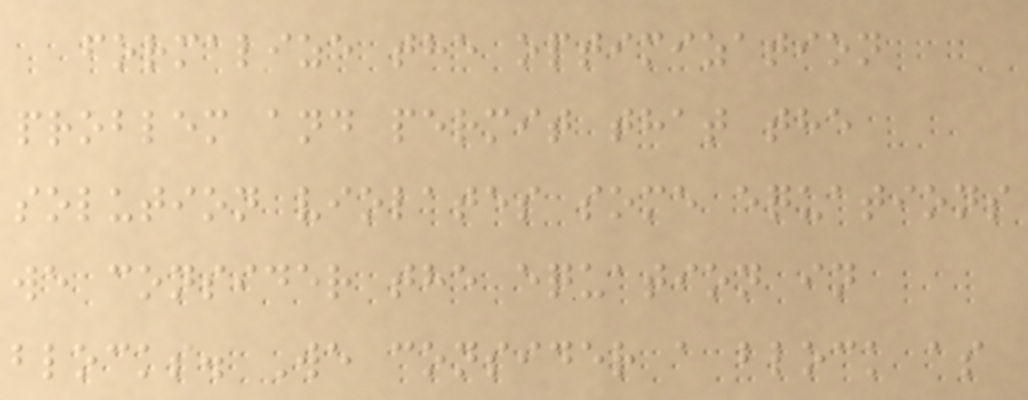formalize the optimization
problem and permit that the
solution violates some equations
we consider the equation in
blocks. We consider a block as
